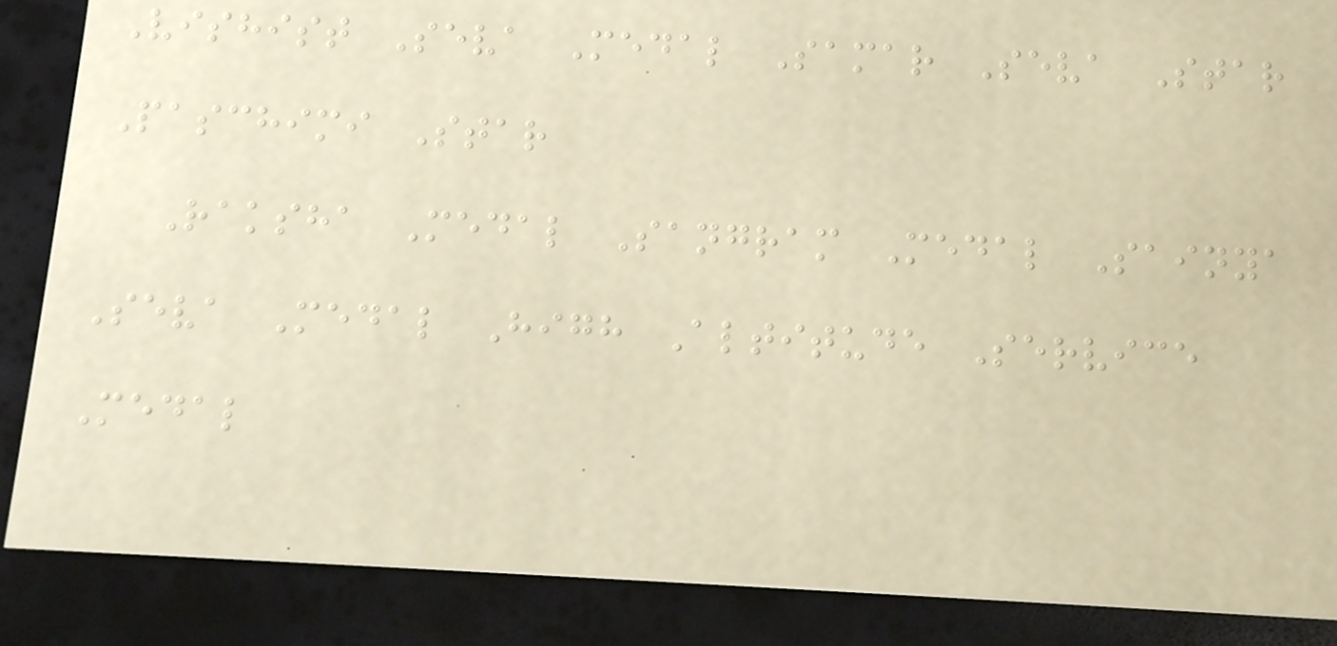Vishist Seva Medal Samar Seva Star
Paschimi Star
Raksha Medal Sangram Medal Sainya
Seva Medal High Altitude Service
Medal
